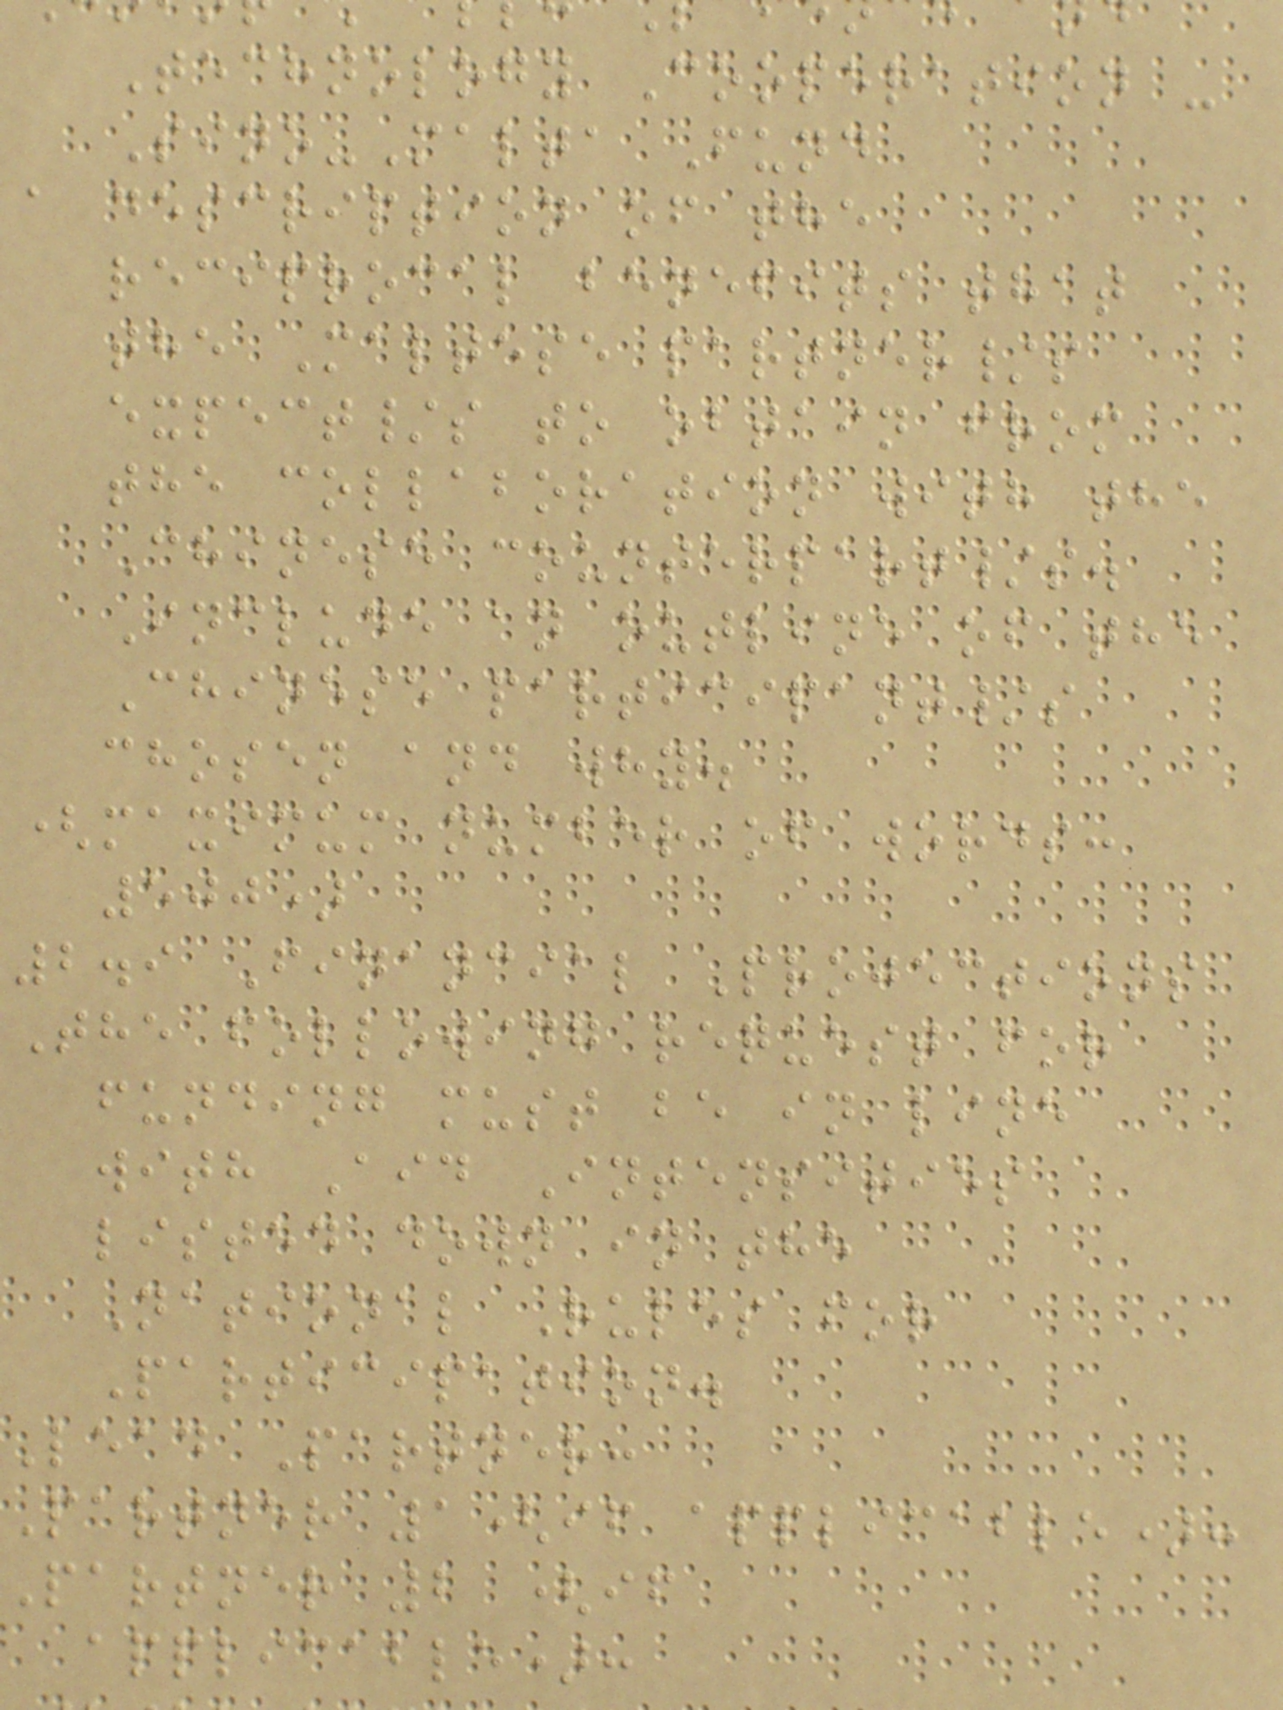Technology Cooperation -
Sino-Malta Fund
a description of the
reciprocal benefits that
the Maltese partner/s
expect/s to obtain from
the collaboration with the
Chinese counterpart/s.
Include an outline of the
Chinese participant/s
chosen and why.
(maximum number of words:
500)
2.9 Financial Projections
The following request for
funding must be in line
with Aid Intensities
listed down in the
National Rules for
Participation.
Lead Partner:
Partner 1(if applicable):
Partner 2 (if
applicable):
